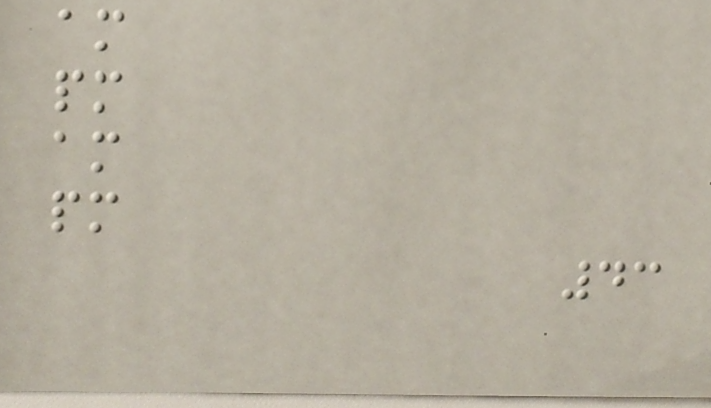am
pm
am
pm
43
